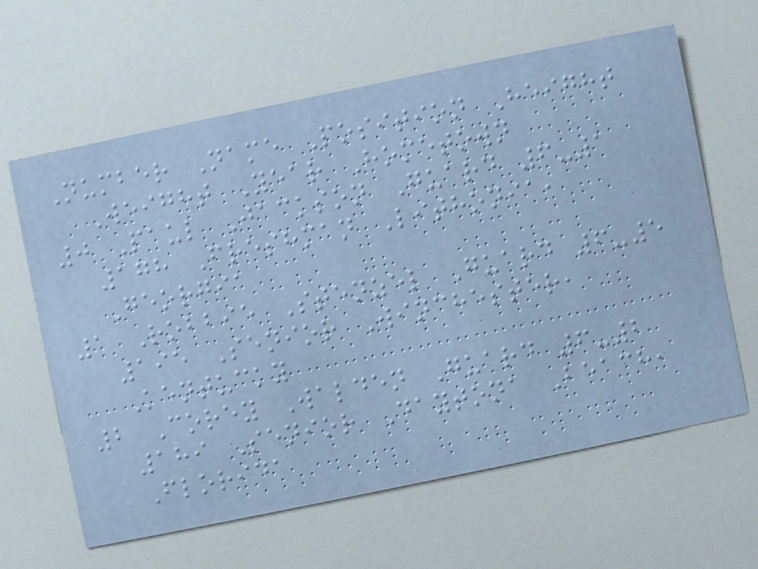Number Name Position Height
Weight Year Hometown
0 Paul Jackson Guard 6-1
178 Freshman Lithonia,
Georgia
1 Robbie Stenzel Guard 6-5
195 Senior Winchester,
Kentucky
2 Corey Walden Guard 6-2
189 Senior Daytona Beach,
Florida
